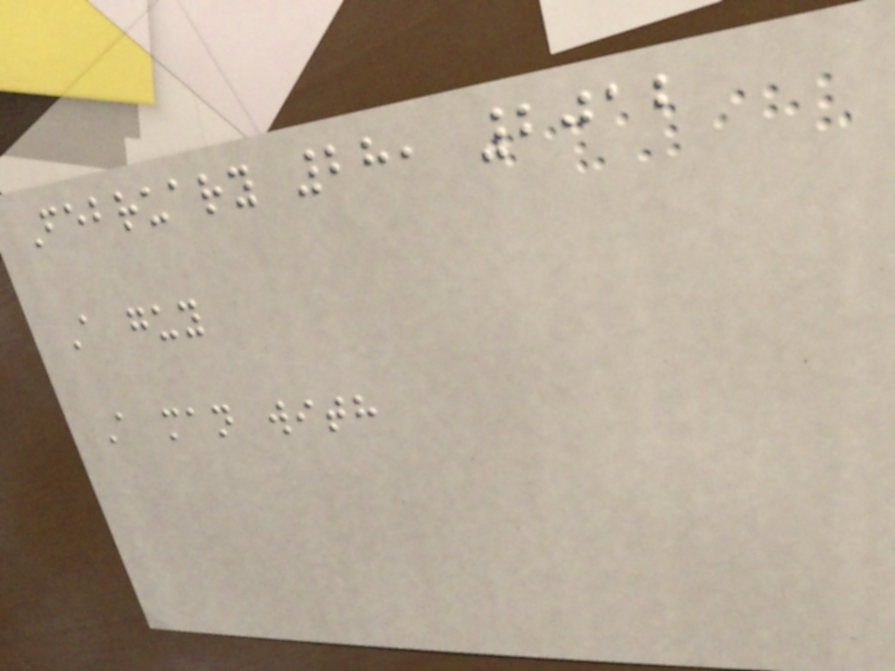February 28, 2012
A guy
A man with
